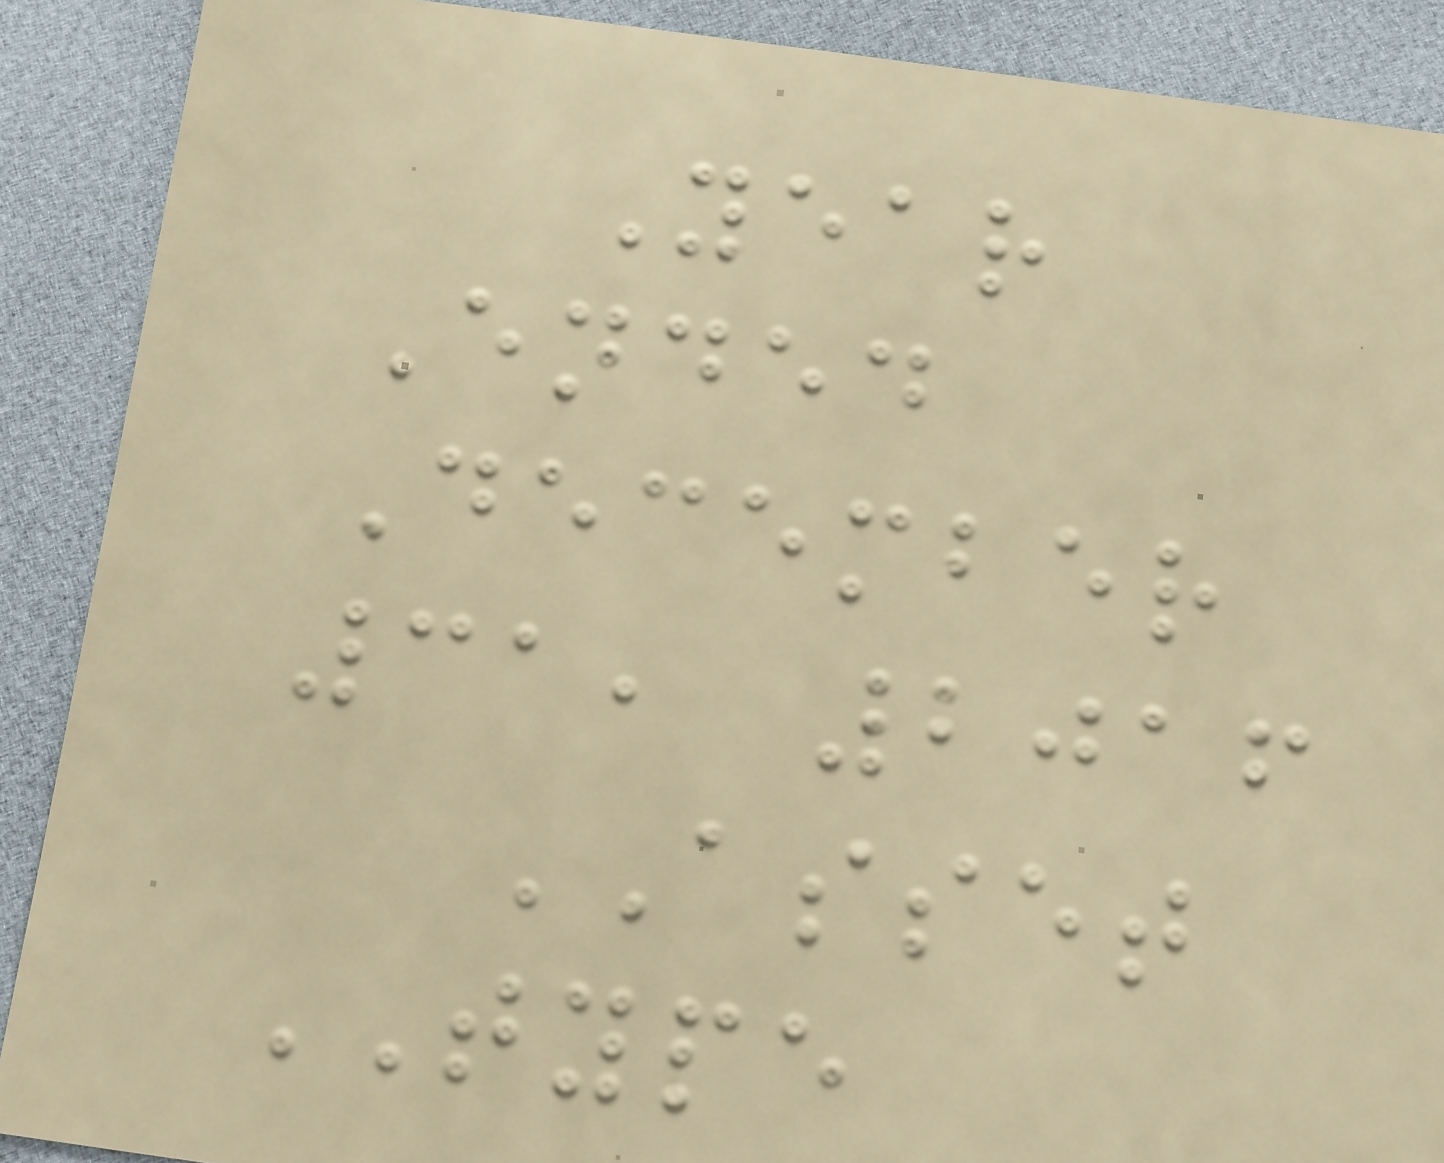Year
Ended
December
31, 2016
ASSET
TYPE
